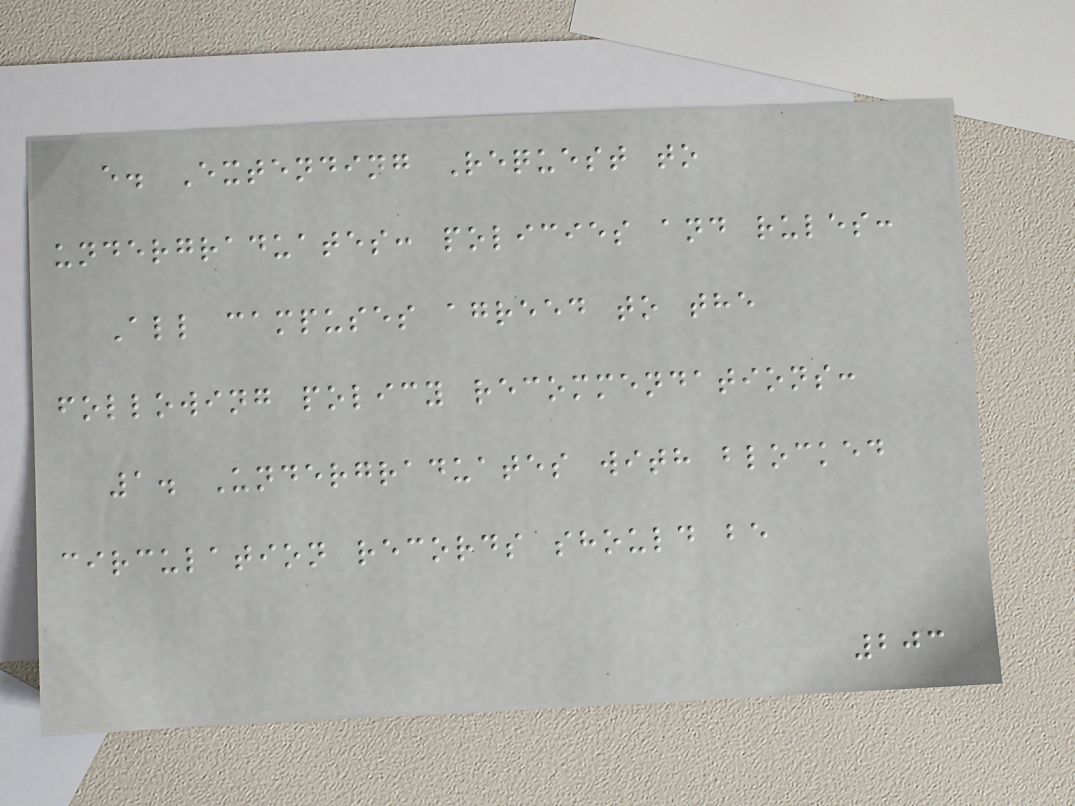e. Extending Request to
undergraduates: policies and rules:
All campuses agreed to the
following policy recommendations:
1. Undergraduates with blocked
circulation records should be
203
